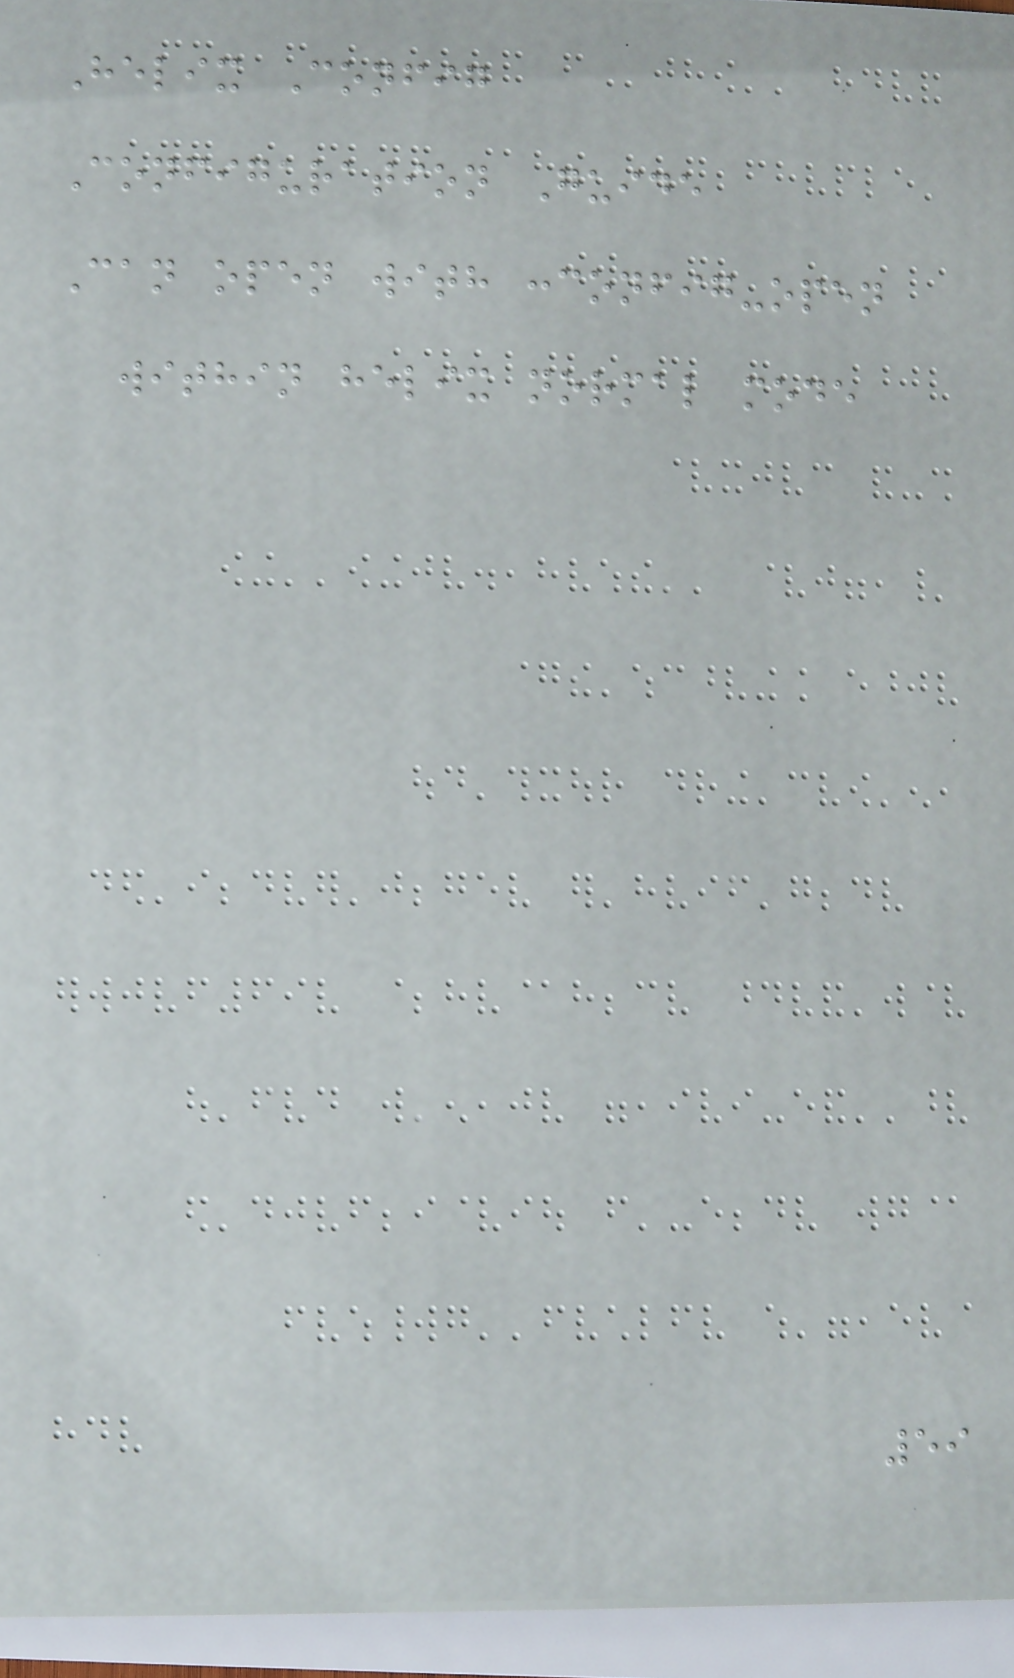Helix Config
Configuration Guide
Can open with :config-open
within helix normal mode
59
